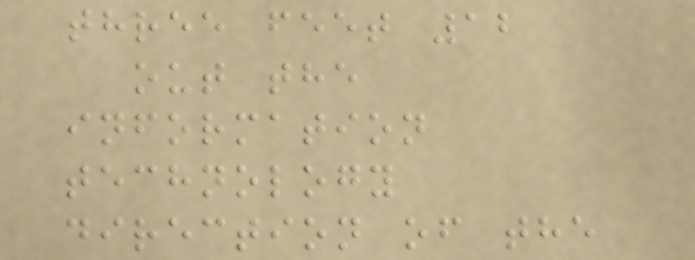three feet 12
out the
information
technology
direction of the
